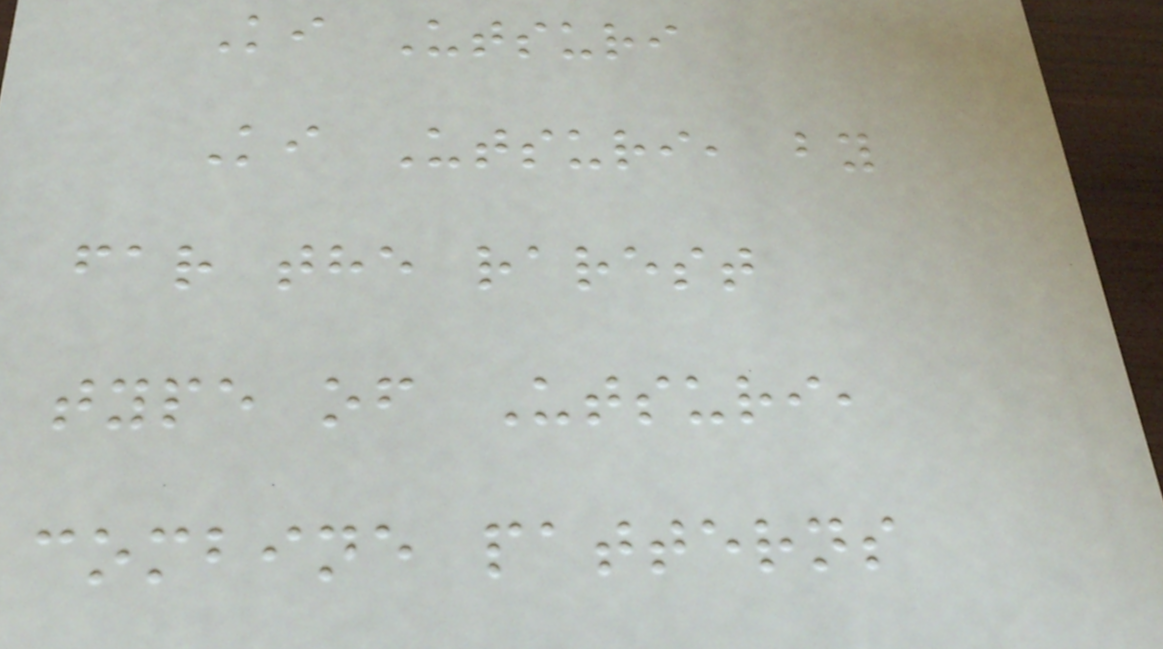Ki Utsuri
Ki Utsuri, by
far the rarest
type of Utsuri,
combine patterns
